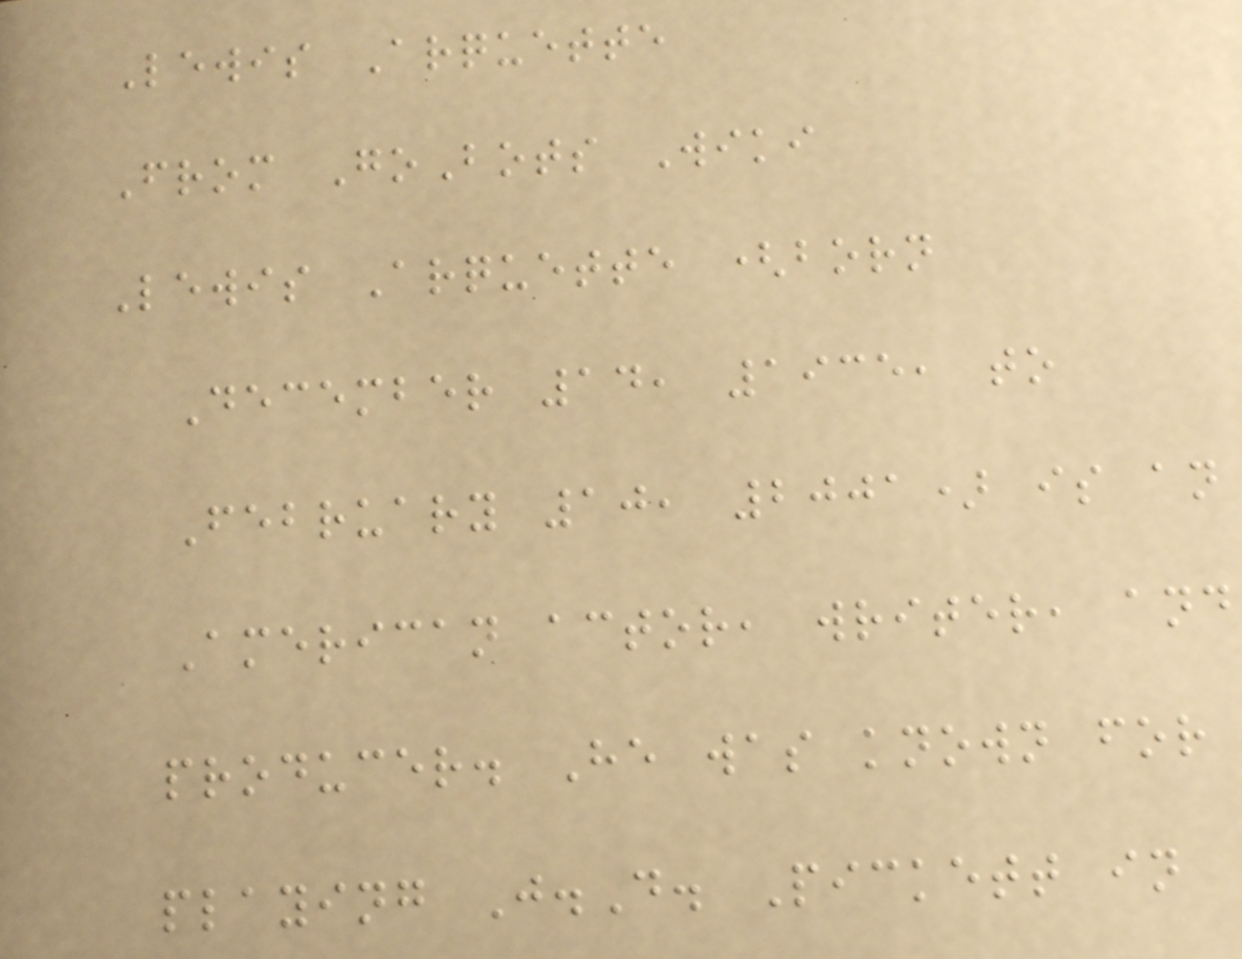Lewis Arquette
From GoBots Wiki
Lewis Arquette (born
December 14, 1935, to
February 10, 2001) is an
American actor, writer, and
producer. He was known for
playing J.D. Pickett in
